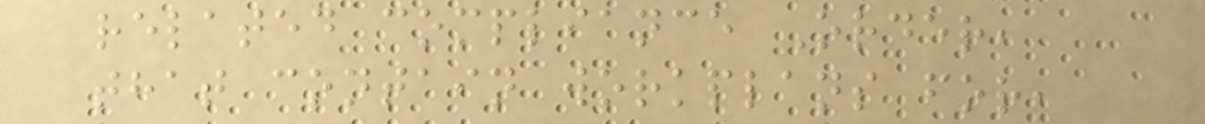related compliance Order,
that contain workplans for,
